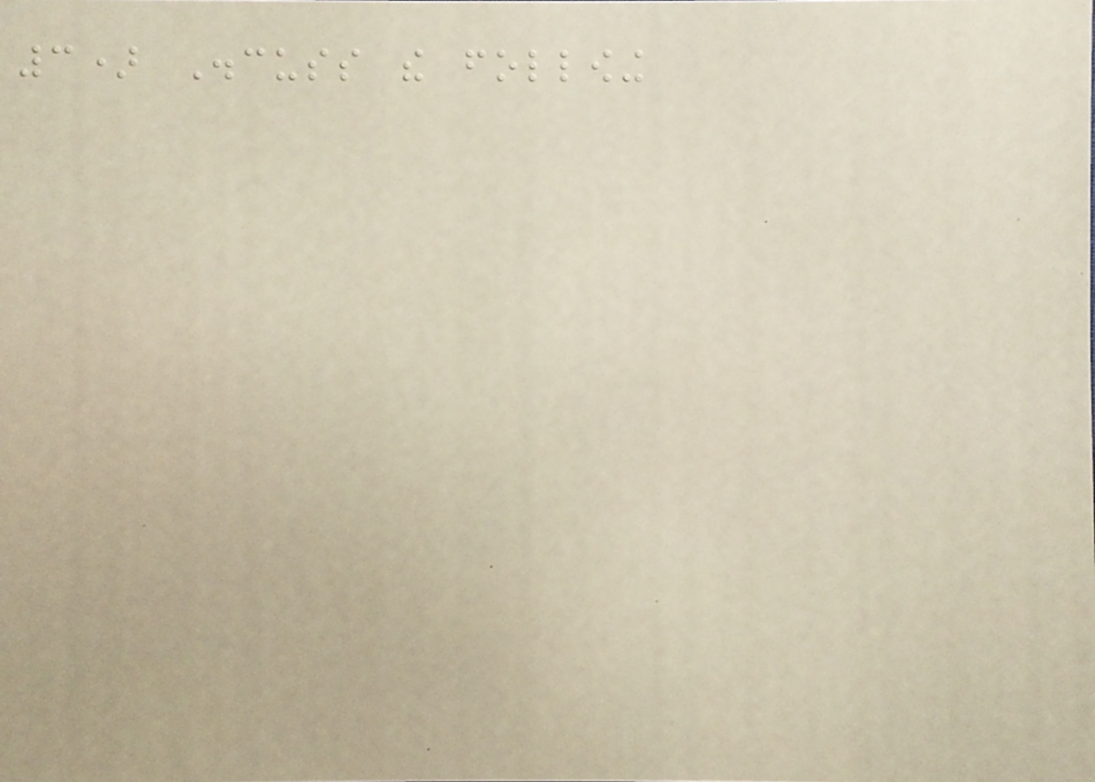3) Discuss the following
